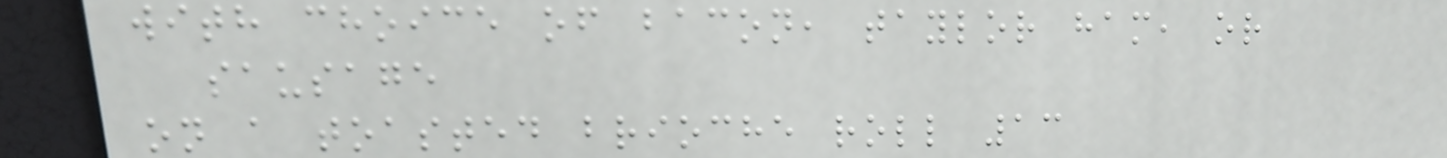with choice of bacon, taylor ham, or
sausage
on a toasted brioche roll 13
